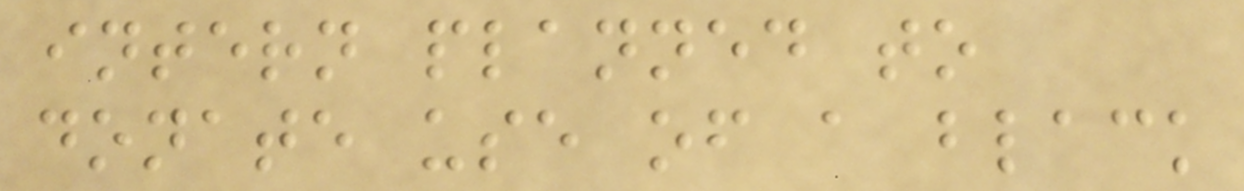intern planned to
donate use of a black
